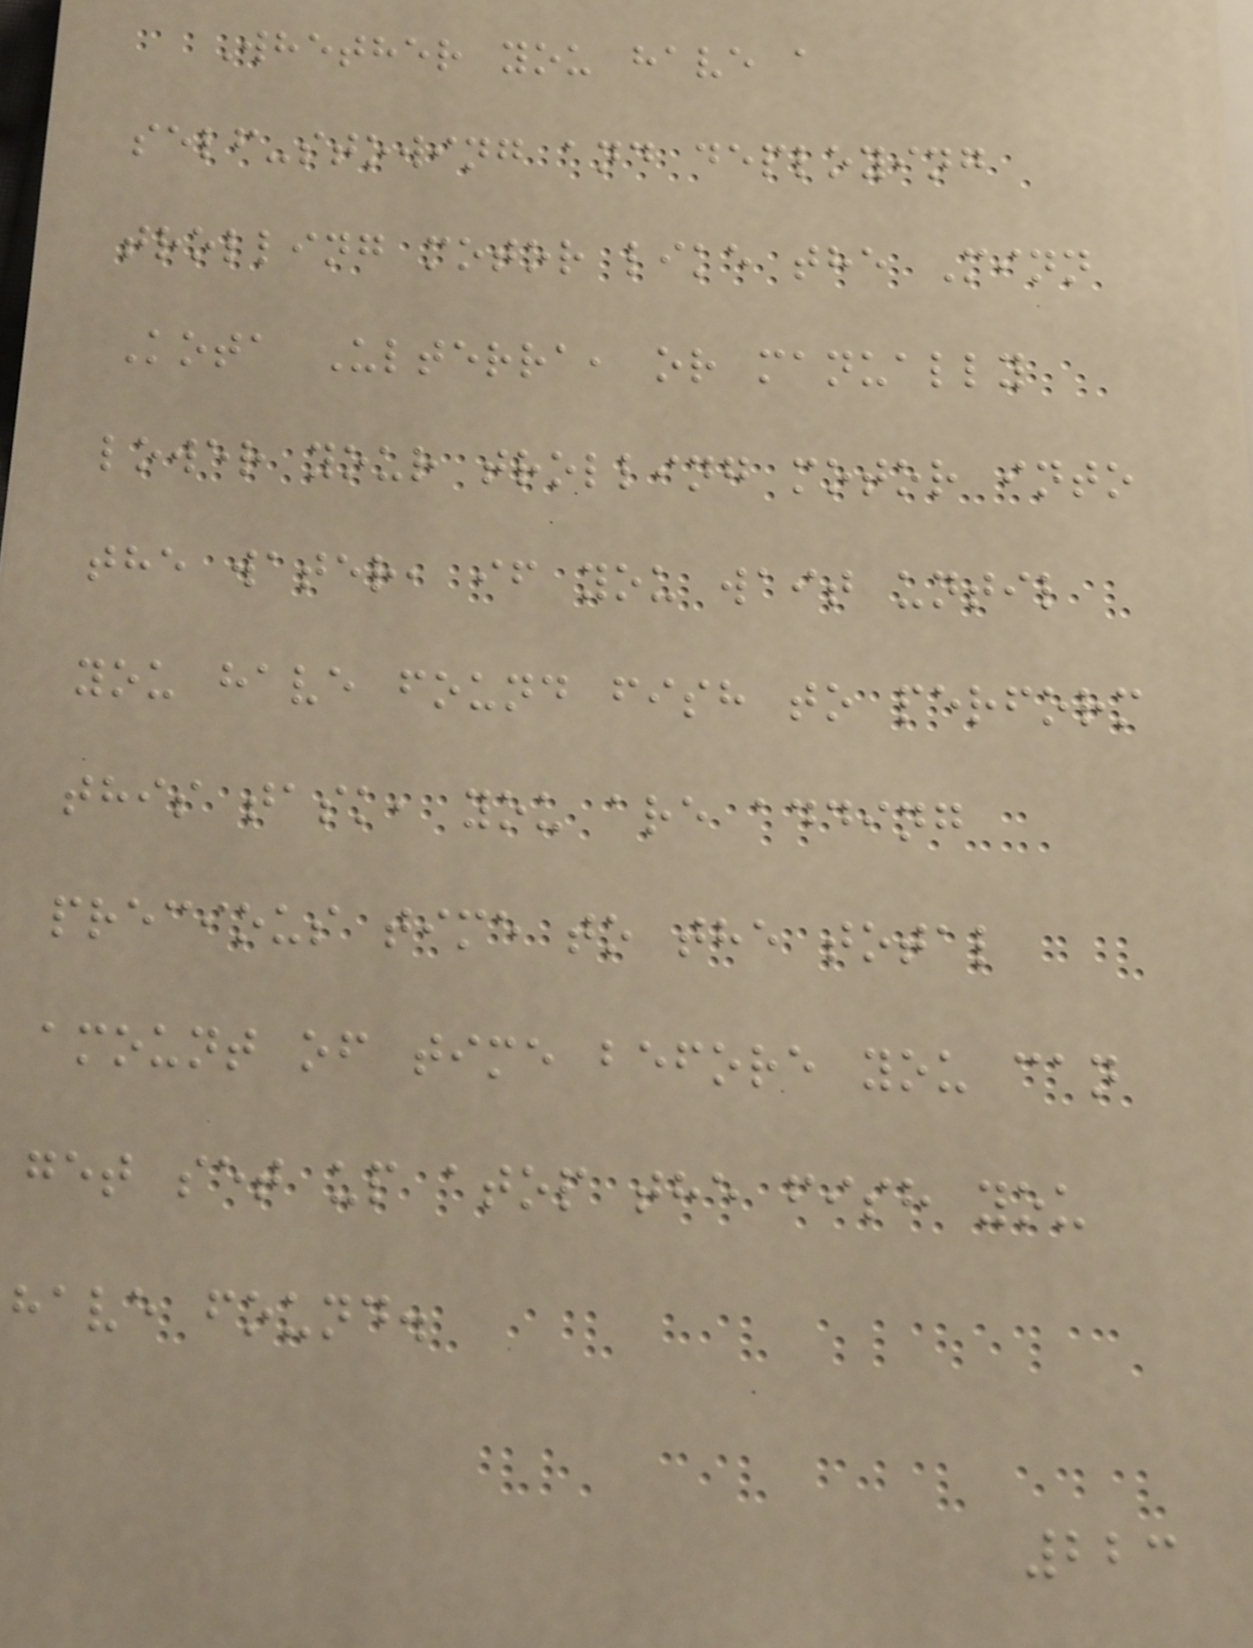Whether you have a
self-stowing and deploying
trolling motor like the Minn
Kota Ulterra, or manually
lower your trolling motor into
the water, if you wait until
you have found fish to perform
this task, you are adding
precious time to the total
amount of time before you can
get set up atop the fish you
have found.
223
